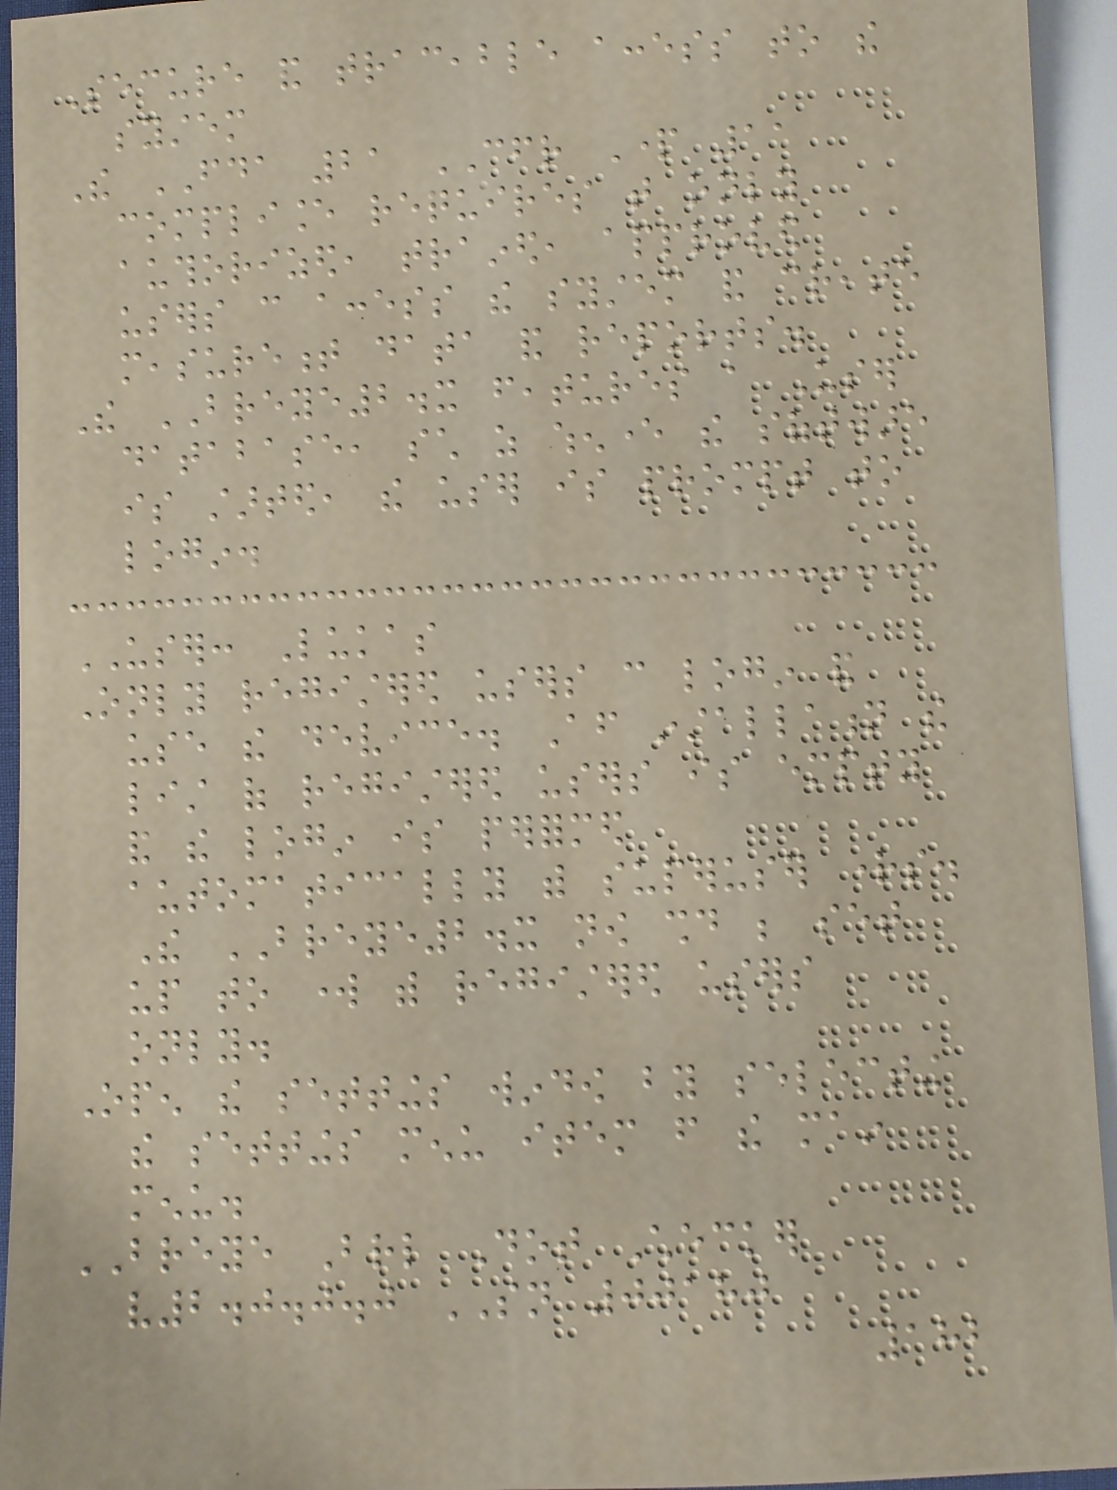Secure and traceable access to the
system
The FDA 21 CFR Part 11
compliance requires that only
authorized, trained, approved
users can access the system and create
measurement data and reports.
The BREYE2.x features a User
database, such as whenever the software
is started, the user is prompt to
login.
USER: Lukas
Only registered users can login and
use the device. After installation the
list of registered users is empty
and the login is performed
automatically with superuser rights.
The BREYE2.x now should be set
up to work with registered users
only.
Open the settings window by selecting
the settings menu item from the main
menu.
BREYE Braille Dot Checker
v2.0.0.0 SN 00180
182
